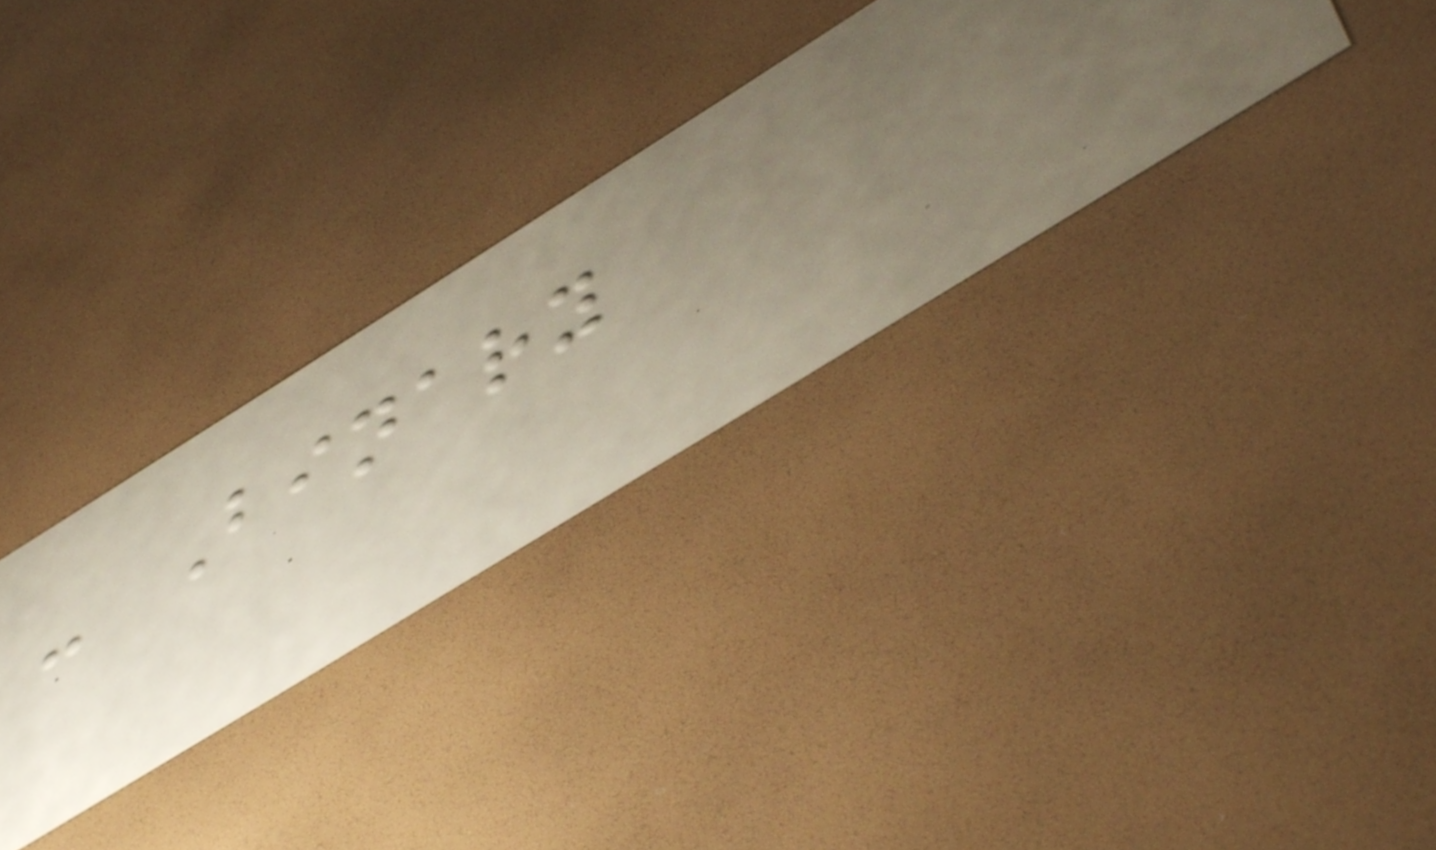- Binary
